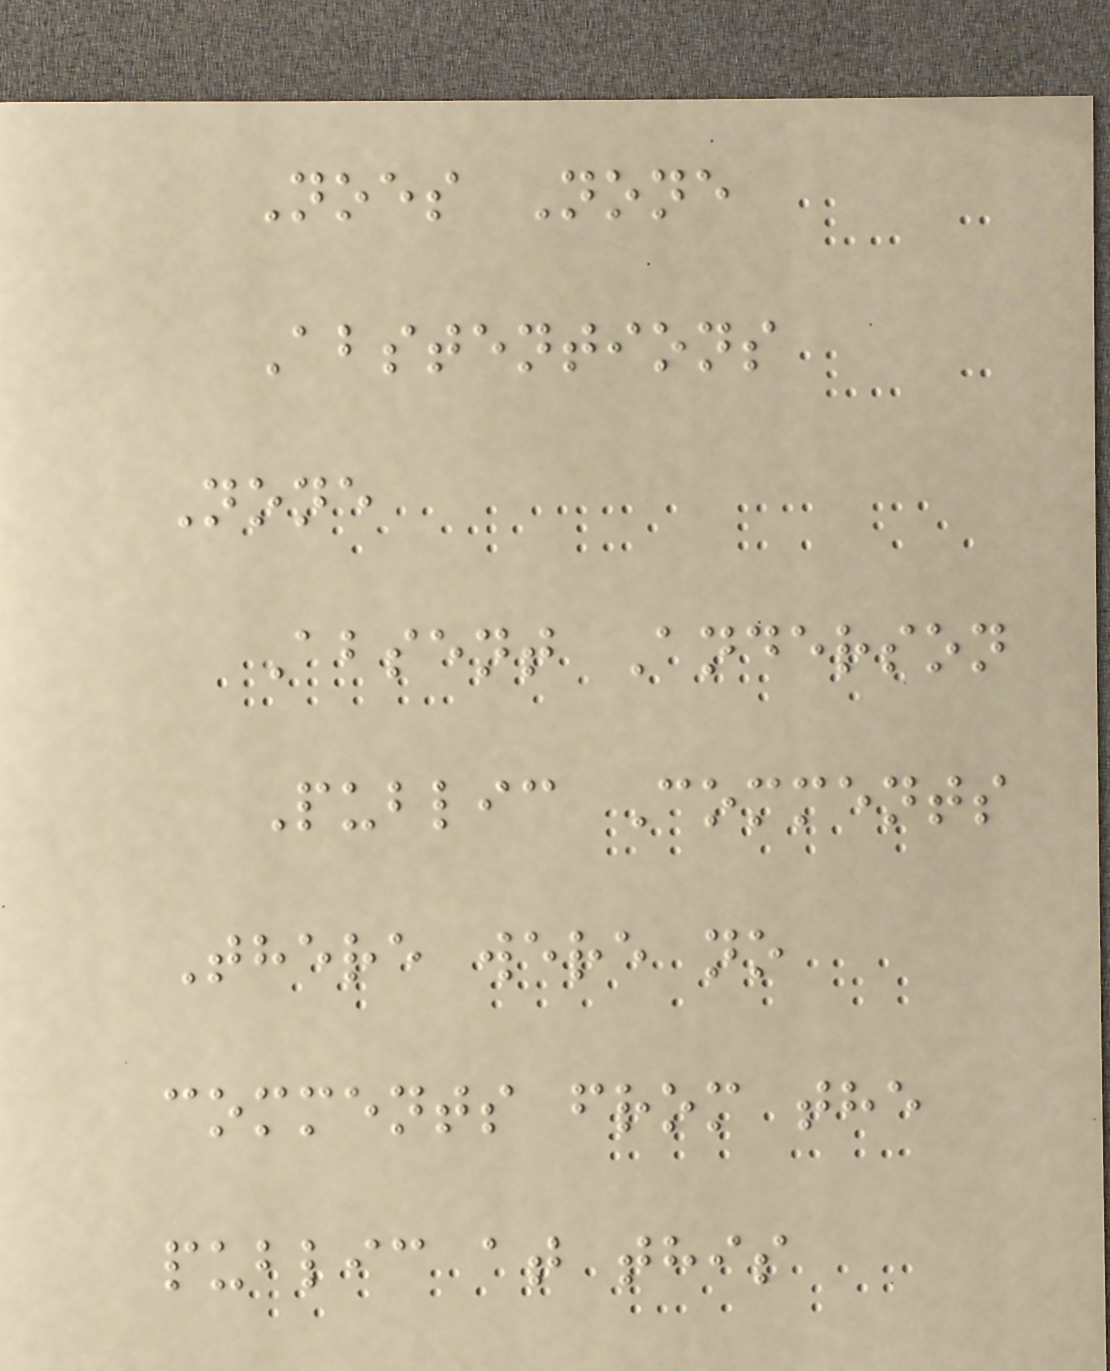Noes None
Abstentions
None
Absent Anderson
Public Comments
There were no
comments from the
public at this
